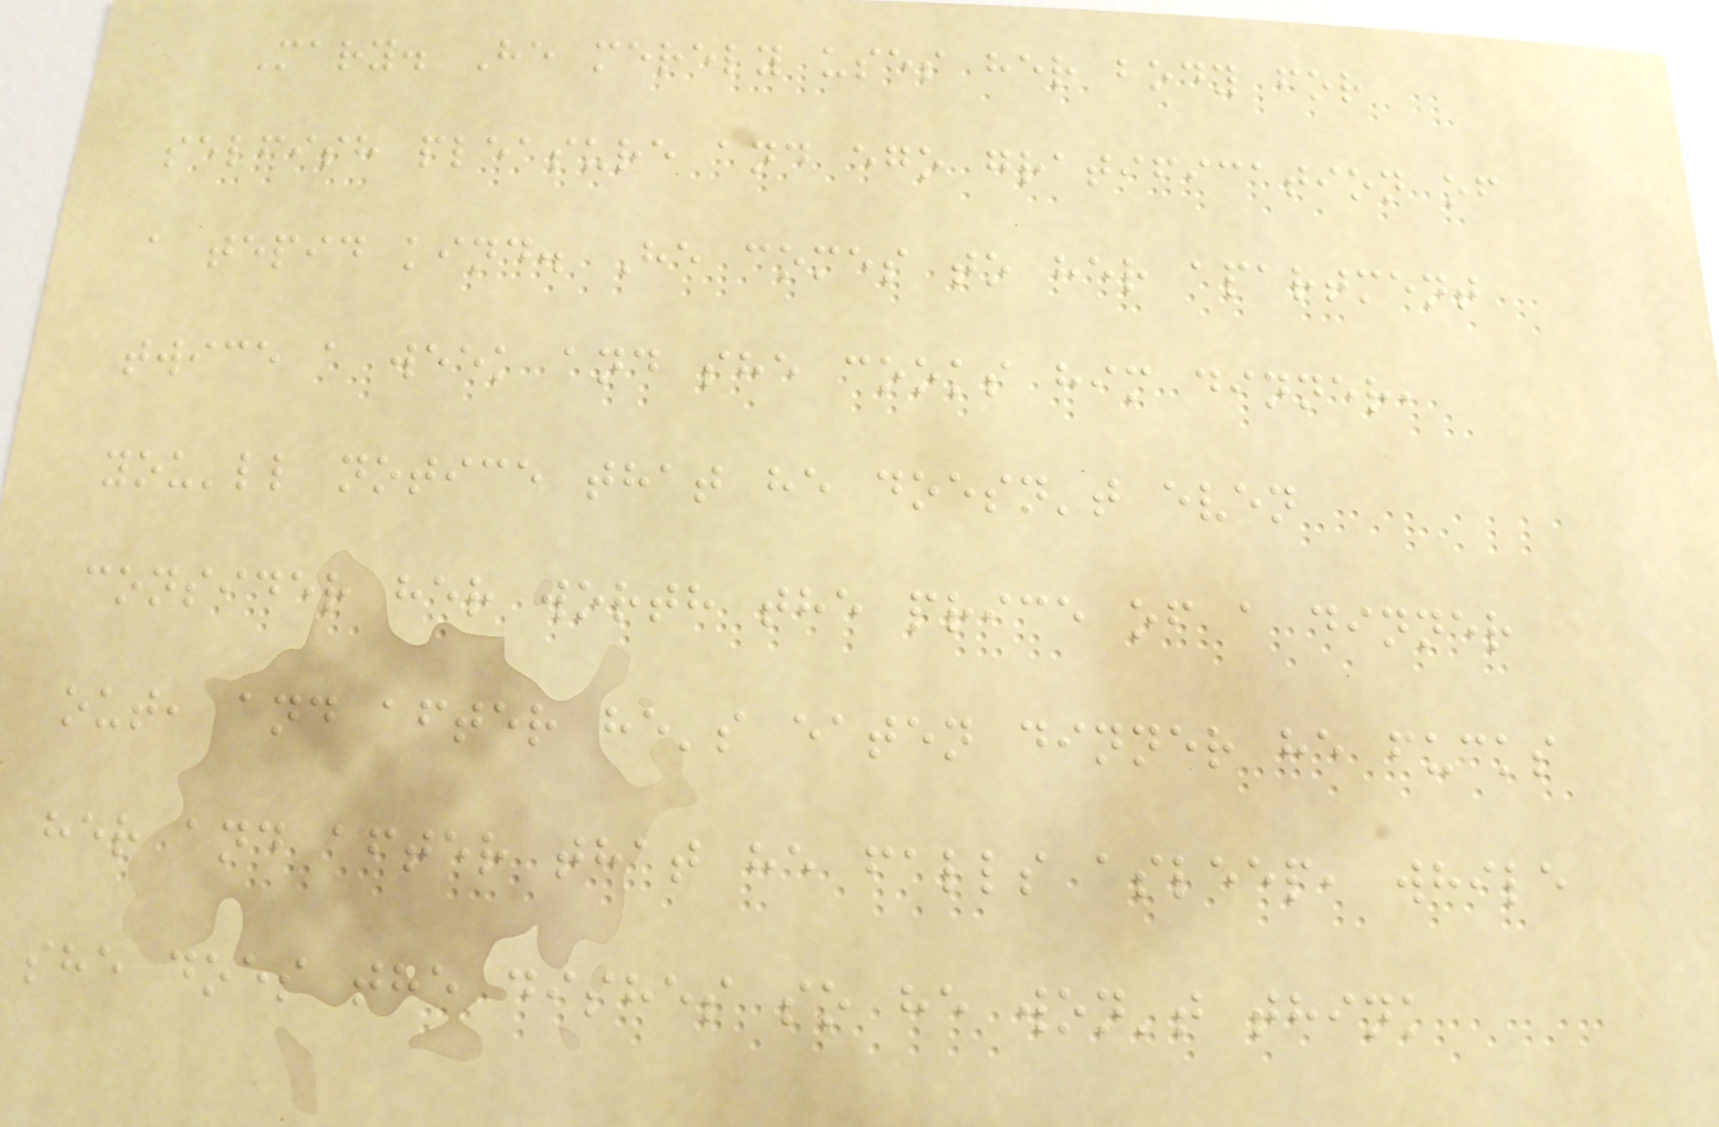Mary. He merely uses her body for
selfish pleasure and ego gratification of
a tepid kind. He comes to her apartment
twice a week and she cooks him dinner,
you'll notice that he doesn't even
consider her worth the price of a dinner
out, and after he's eaten dinner he fucks
her and after that he falls asleep, while
she does the dishes so he won't think
